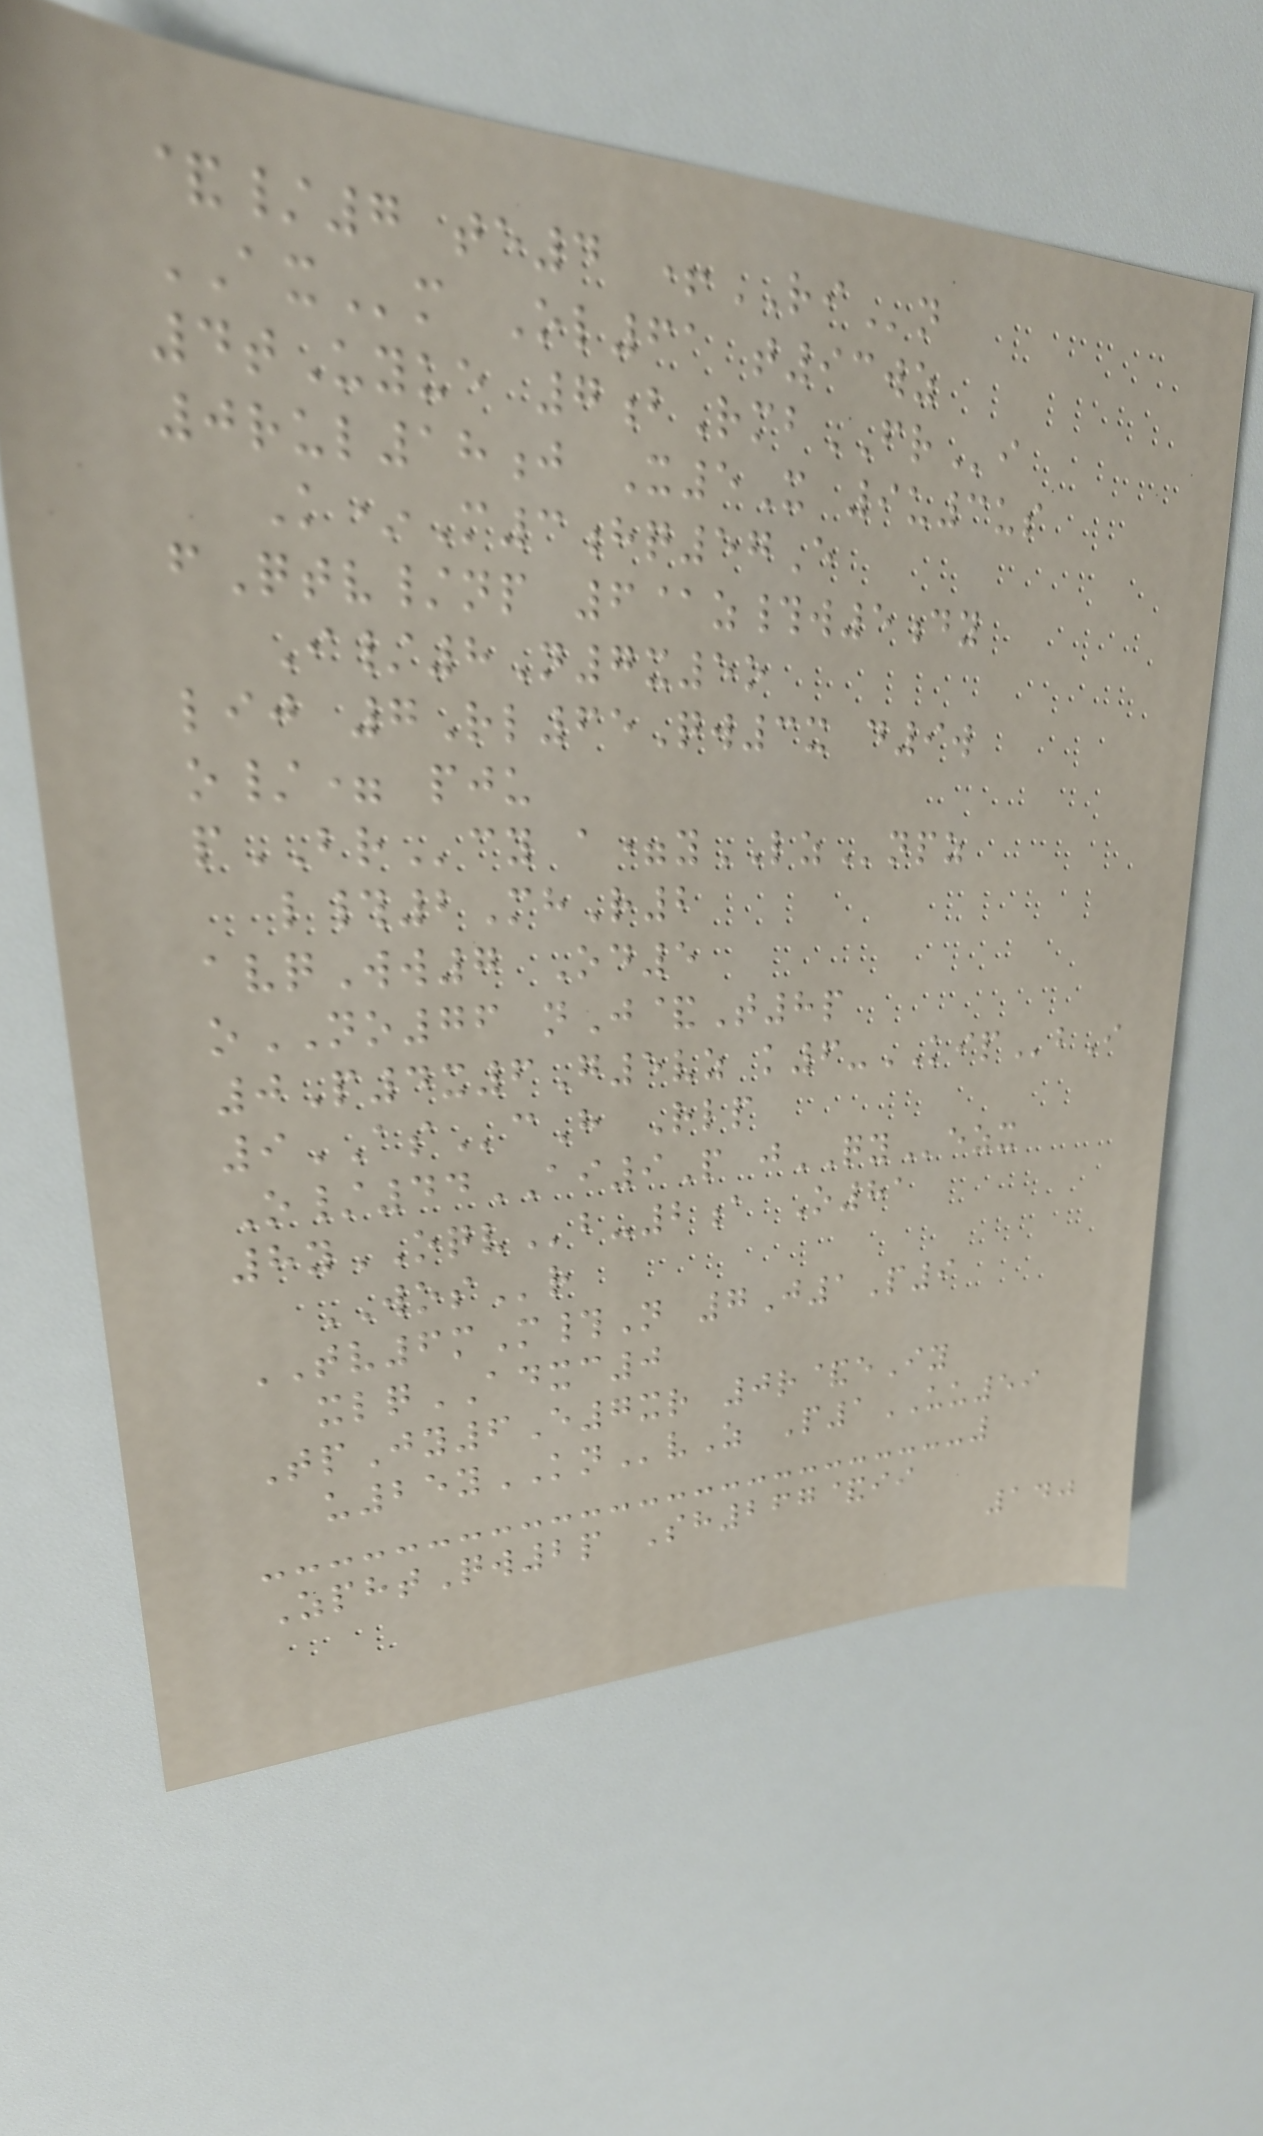&/7 te4 +RIn
AXm Ol61 t93wz
4tUyue 7bRmbFRi
0rul18j X5X 9u3us
K*M3hq57E
fQtv/np 6@z#w5dy
I/8N7x5o
lij 7Rl65Qw3x d9w
o/= pju
pBRcy a=yLZnpz
l#2MhR2
avqWw7 Od5
oNO76 nJ&T8p
0P4x6G5vz k6-KIPbI
9AScH Rlp
O/44AI9P jQYezx
8yOQVb-2a O81
WOSr
TV6mM#N 7J1P9
xlqADXC0
TpJy6E7xr 0r&eIy
u25yKNvZ P1UU59
ZphtQw2p Sh267&ii
140
